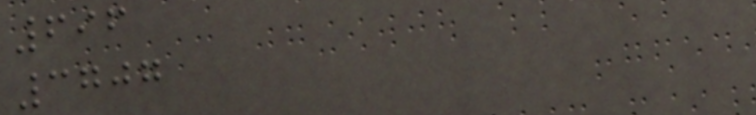696
3707
